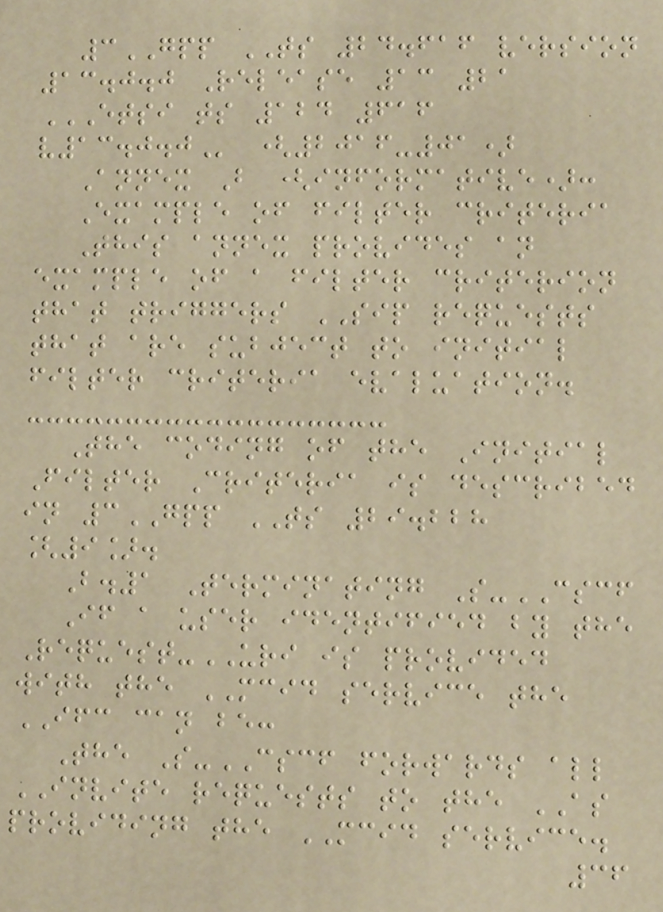3GPP TS 24.616 version
13.0.0 Release 13 21
ETSI TS 124 616
V13.0.0 (2016-01)
Annex B (informative):
Example of filter criteria
This annex provides an
example of a filter criterion
that triggers SIP requests
that are subject to initial
filter criteria evaluation.
The coding of the Initial
Filter Criteria is described
in 3GPP TS 29.228
[9].
B.1 Terminating S-CSCF
If a user identified by the
Request-URI is provided
with the MCID service the
IFC can be:
The S-CSCF forwards all
INVITE requests to the AS
providing the MCID service.
36
